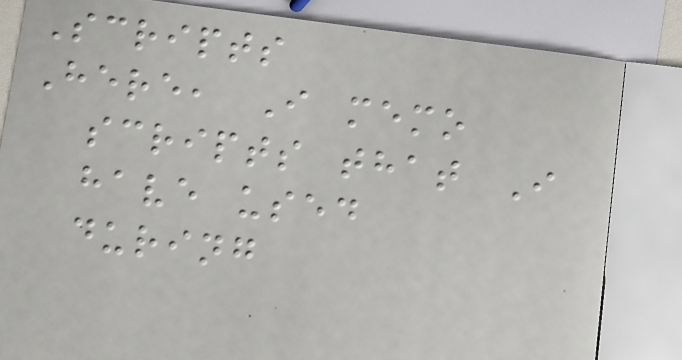Scripts
Here, I memo
scripts that I
have used
during
